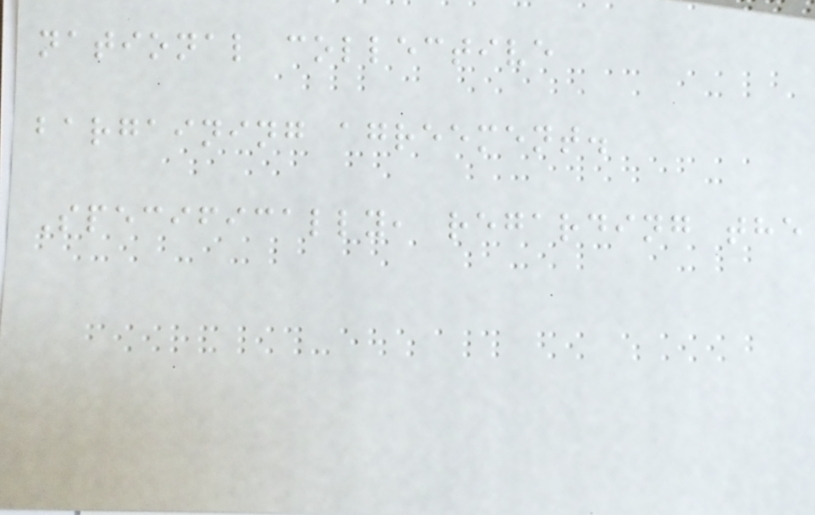national collective
bargaining agreement.
Specifically, regarding the
